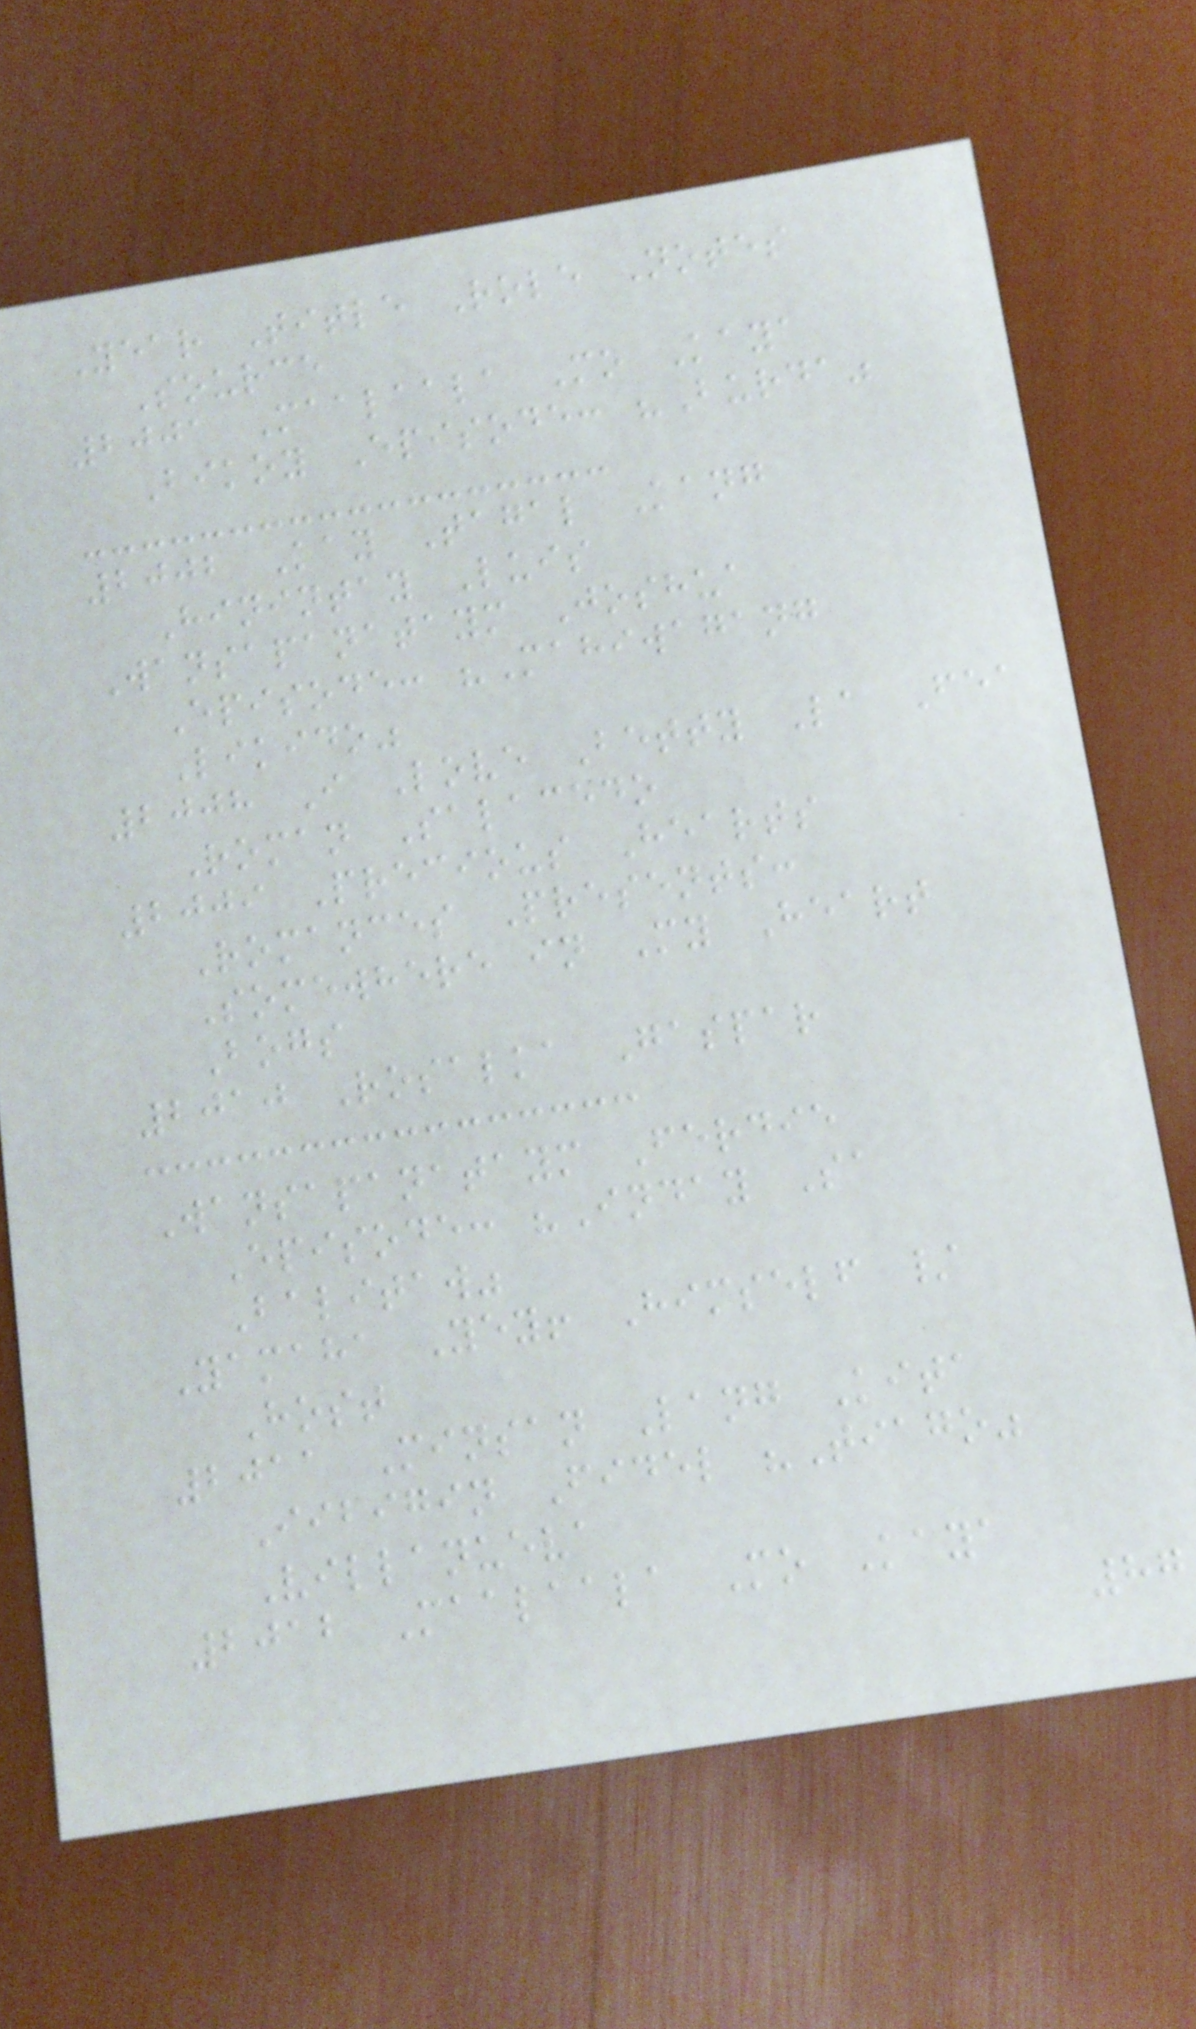Year Title Role Notes
Source
2001 Maalaala Mo Kaya
Bikoy Episode: "Burda"
2002 Kay Tagal Kang
Hinintay Luis
Wansapanataym Joshua
Episode: "Mahiwagang
Likido"
2008 I Love Betty La Fea
Roman Salacedo
2009 Precious Hearts
Romances Presents:
Somewhere in My Heart
Bogs
2010 Rosalka Gaspar
Wansapanataym Ferdie
Episode: "Inday Sa
Balitaw"
Yamaha Yey! Himself /
Host
2011 Minsan Lang Kita
Iibigin Fidel "Tiago"
Villanueva
2012 Maalaala Mo Kaya
87
